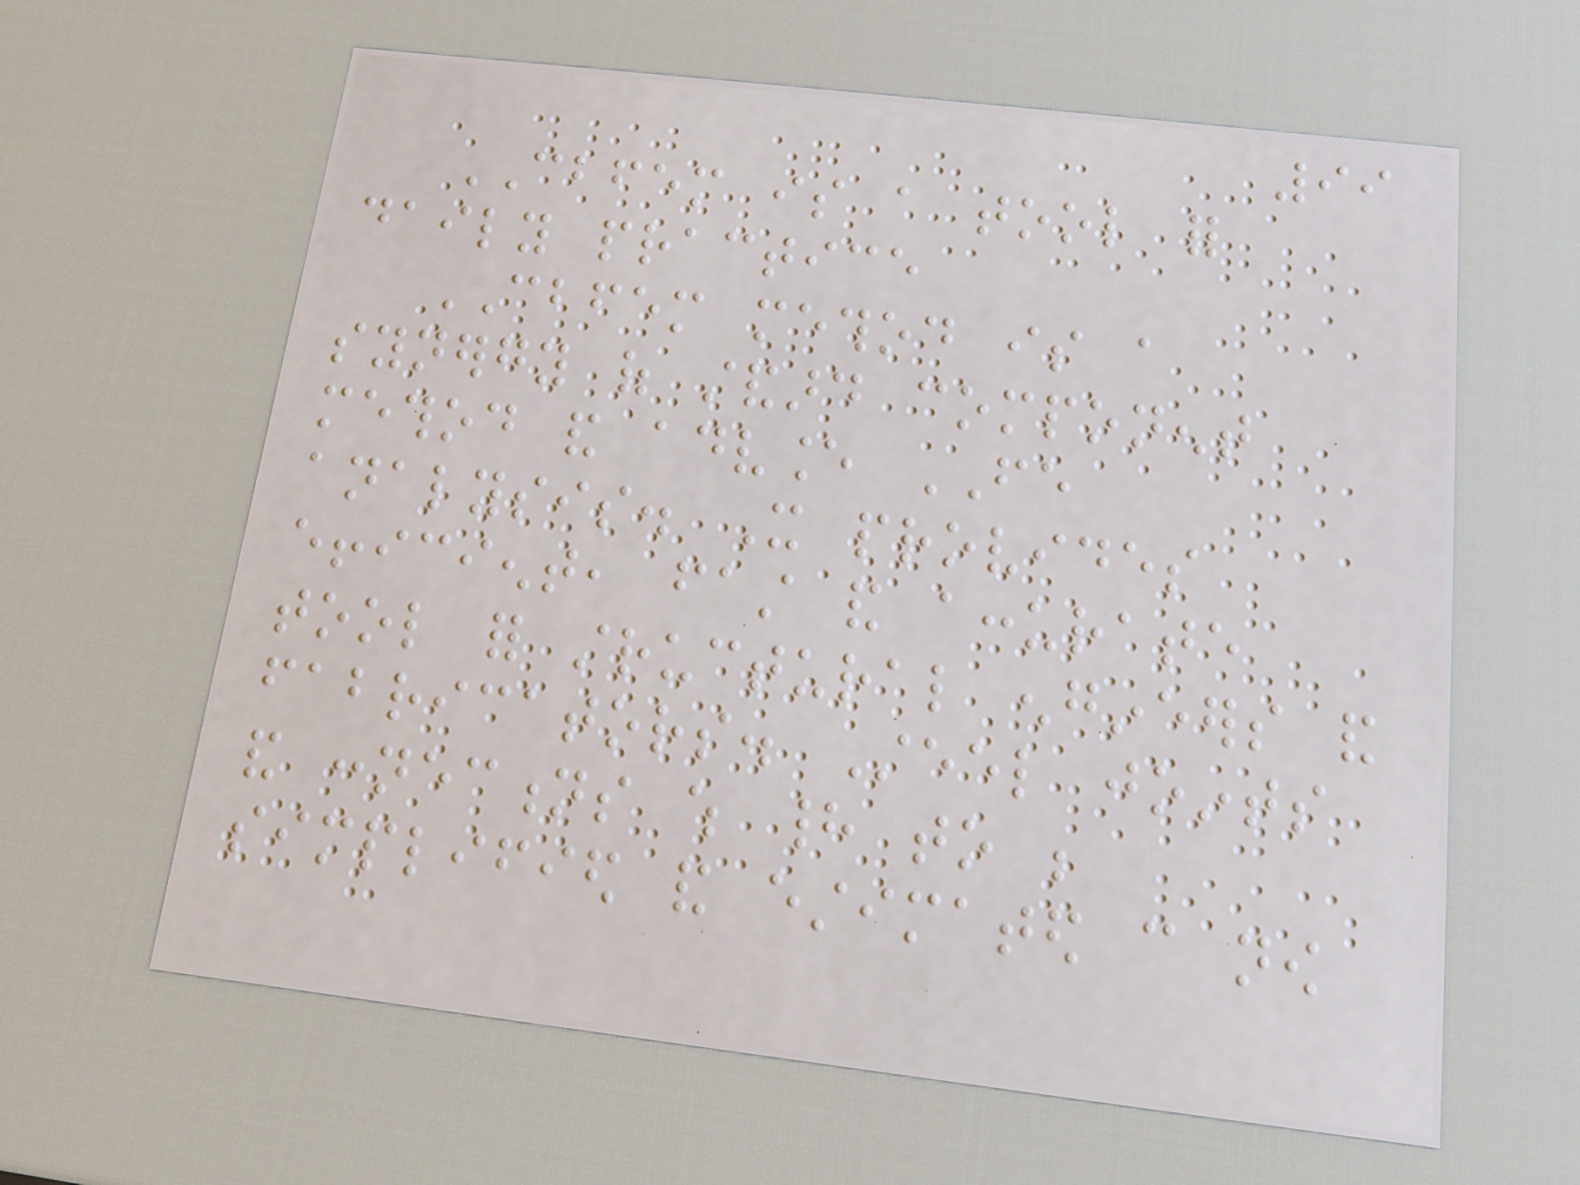99
CBFEM is a tool for
daily practice
CBFEM method is a
synergy of standard component
method and advance FE
analysis. It provides
efficient, fast and accurate
tool for structural engineers and
fabricators. Steel joints
and connections which had to be
simplified and estimated can now
